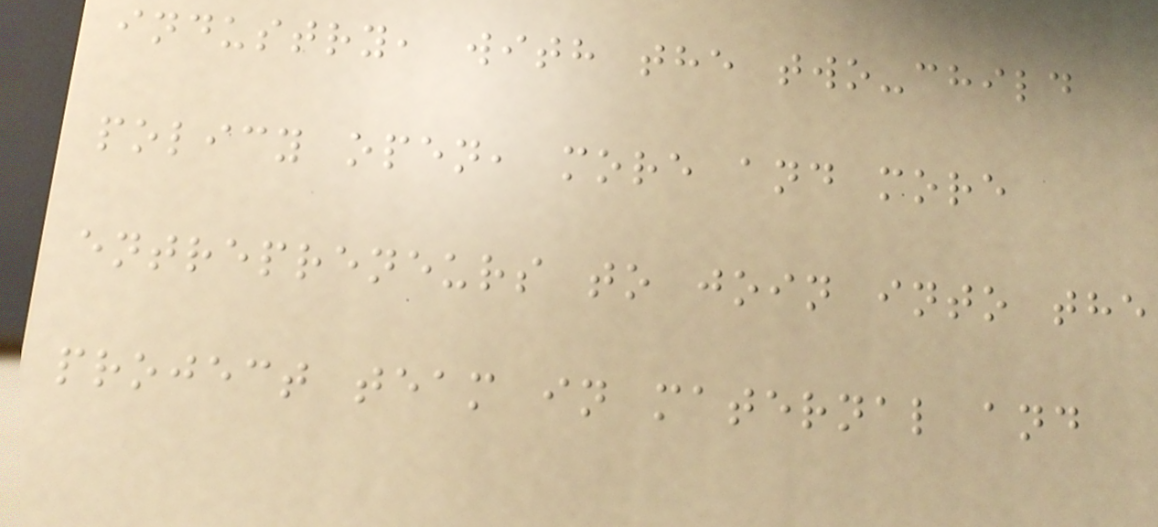industry, with the two-child
policy open, more and more
entrepreneurs to join into the
project team in maternal and
